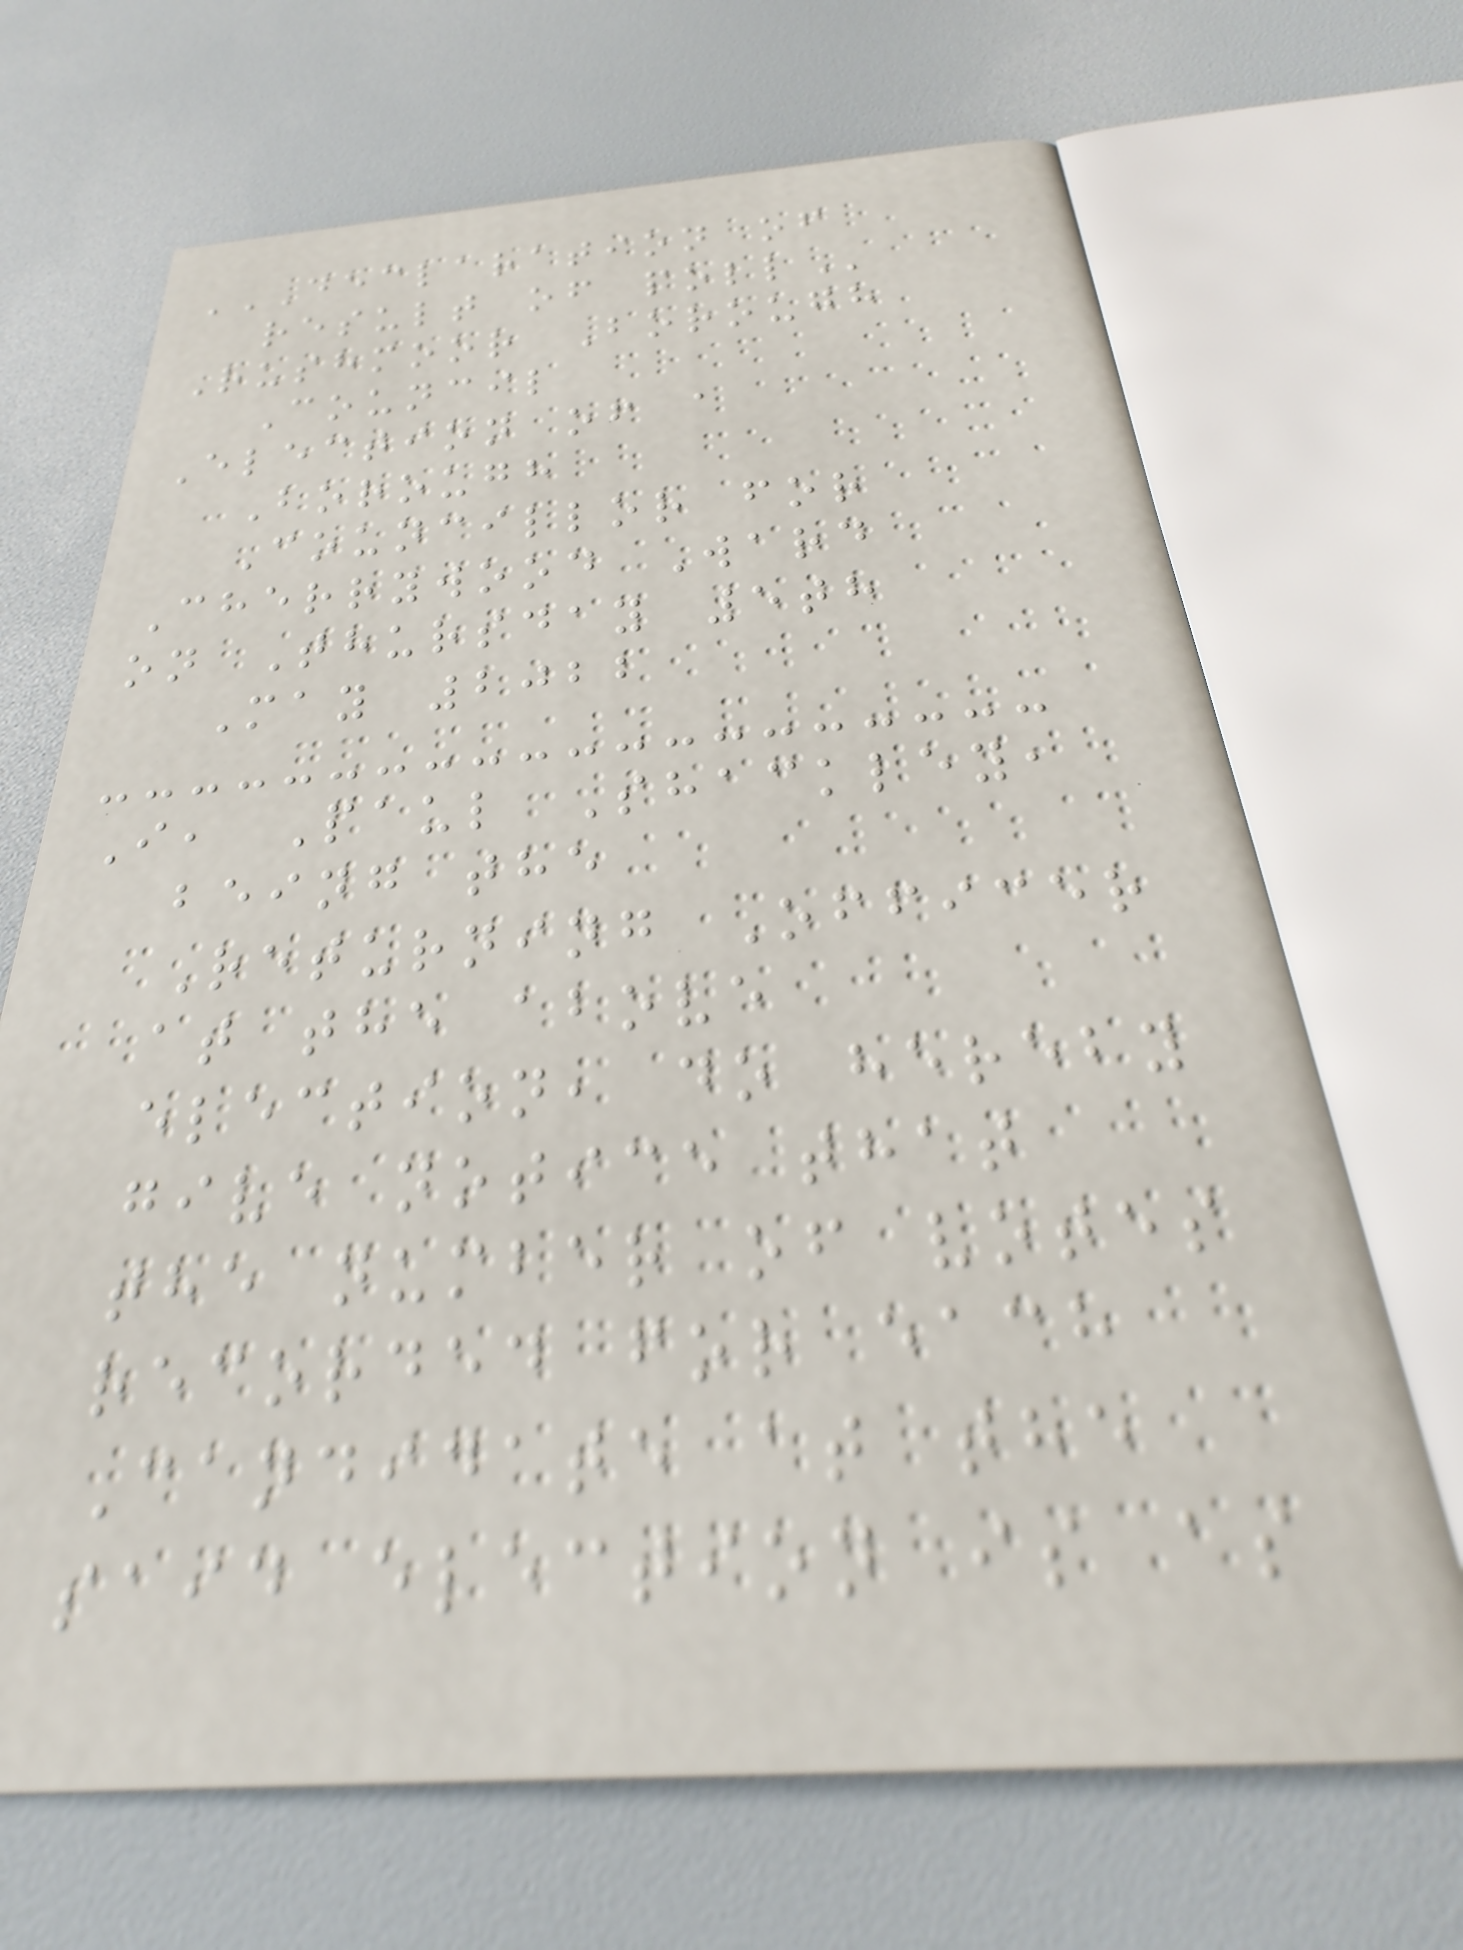DECLARATION OF
RESULT OF POLL
Rushmoor Borough
Council
Election of a
Borough
Councillor for
Cherrywood Ward
on Thursday 5th
May 2022
I, Paul Shackley,
being the
Returning Officer
at the above
election, do hereby
give notice that
the number of votes
recorded for each
Candidate at the
said election is as
